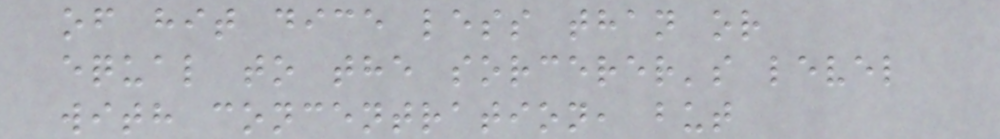of hit dice less than or
equal to the sorcerer's level
with concentration, but
